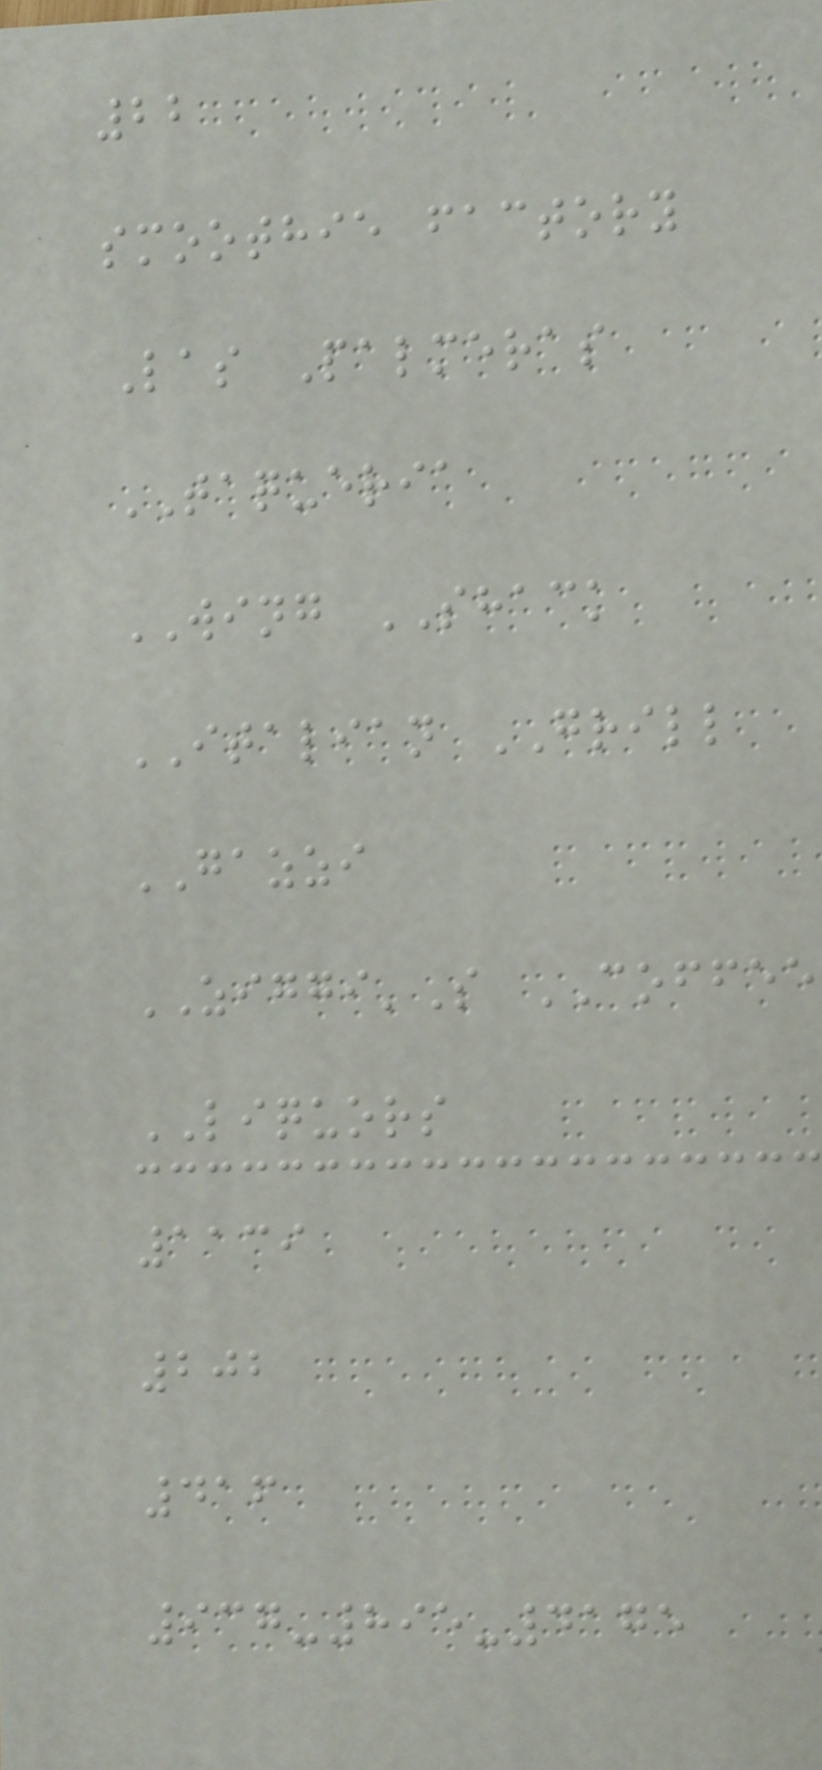22
smoothie factory
Las Palmeras
TAQUERIA
WING SHACK
ITALIAN GRILL
GAZZI
ZIGGI'S COFFEE
LIQUORS
1139
202
416
937-895-4175
